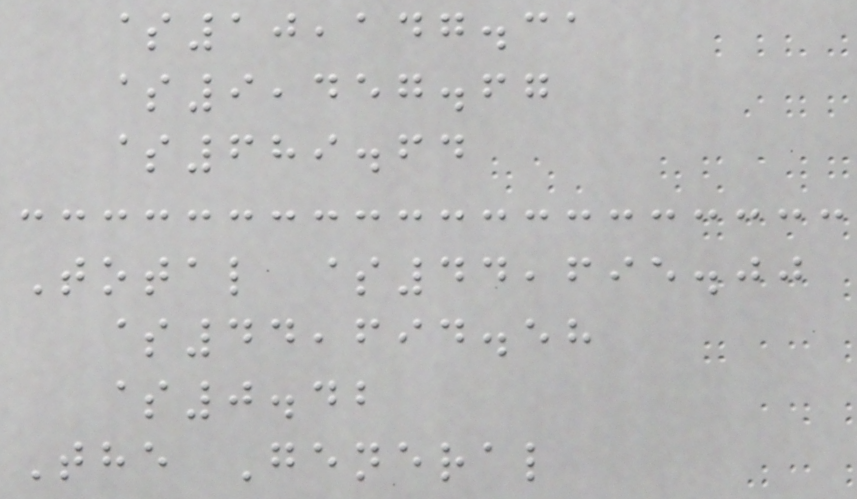$10,147.31
$9,457.67
$689.64
Total $44,695.00
$44,694.58
$0.42
The General
